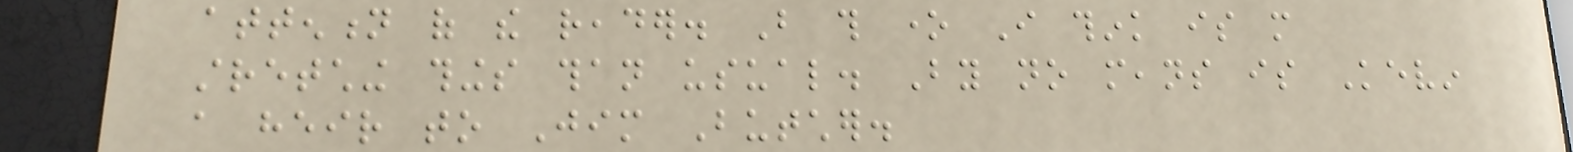attention of the reader. But this one I think is more
stretching things than usual. By no means is Kevin
a heir to Jim Butcher.
